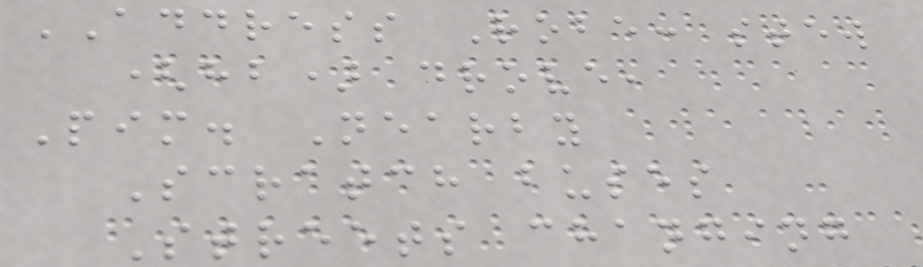ADDRESS Robe: stew
(hb) drove,
Pim. Nearby
Scratch buses
Streets changing
